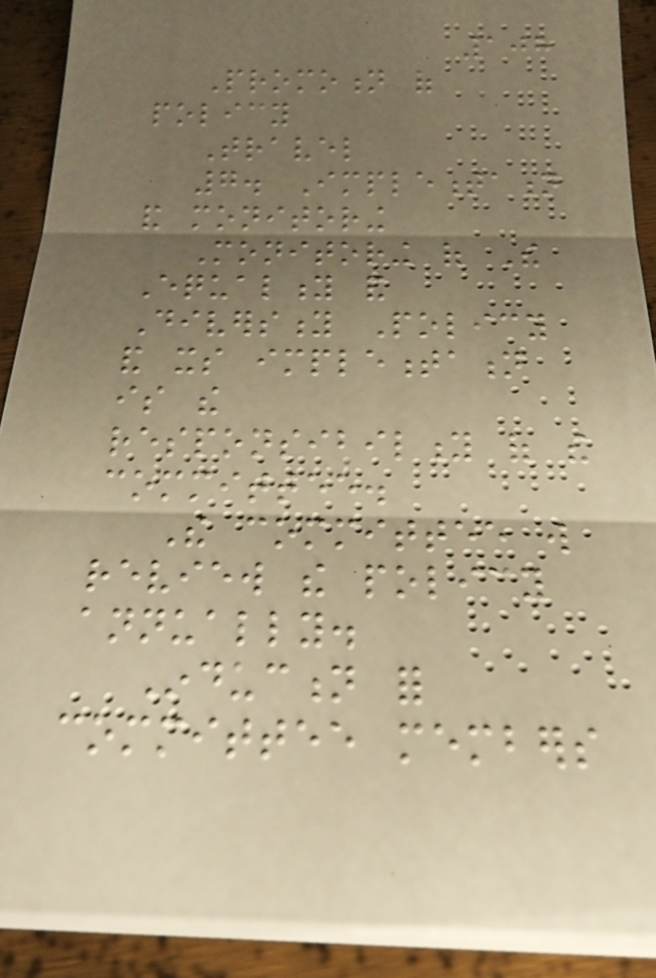108
Promotion of
policy
Travel
7. Implementation
and monitoring
Monitoring of The
Equality and
Diversity Policy
and its implementation
is the
responsibility of the
committee.
The committee will
review the policy
annually.
Induction for
committee members
